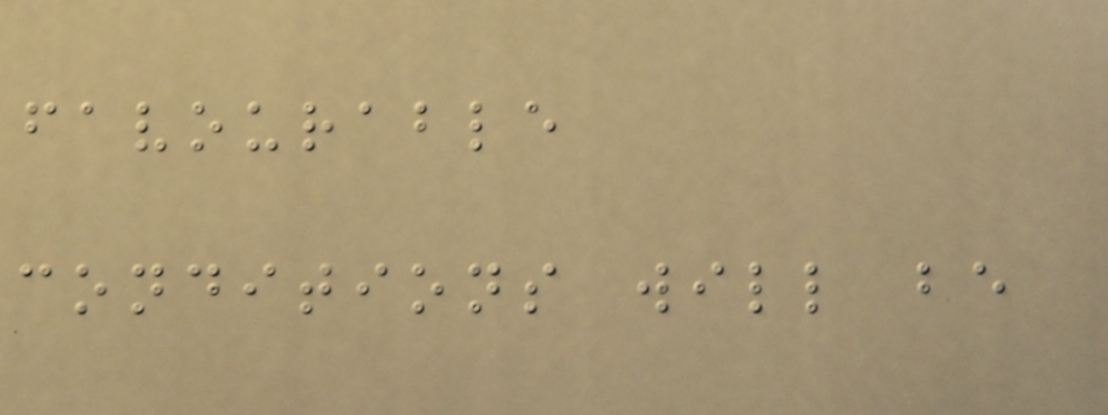favourable
conditions will be
